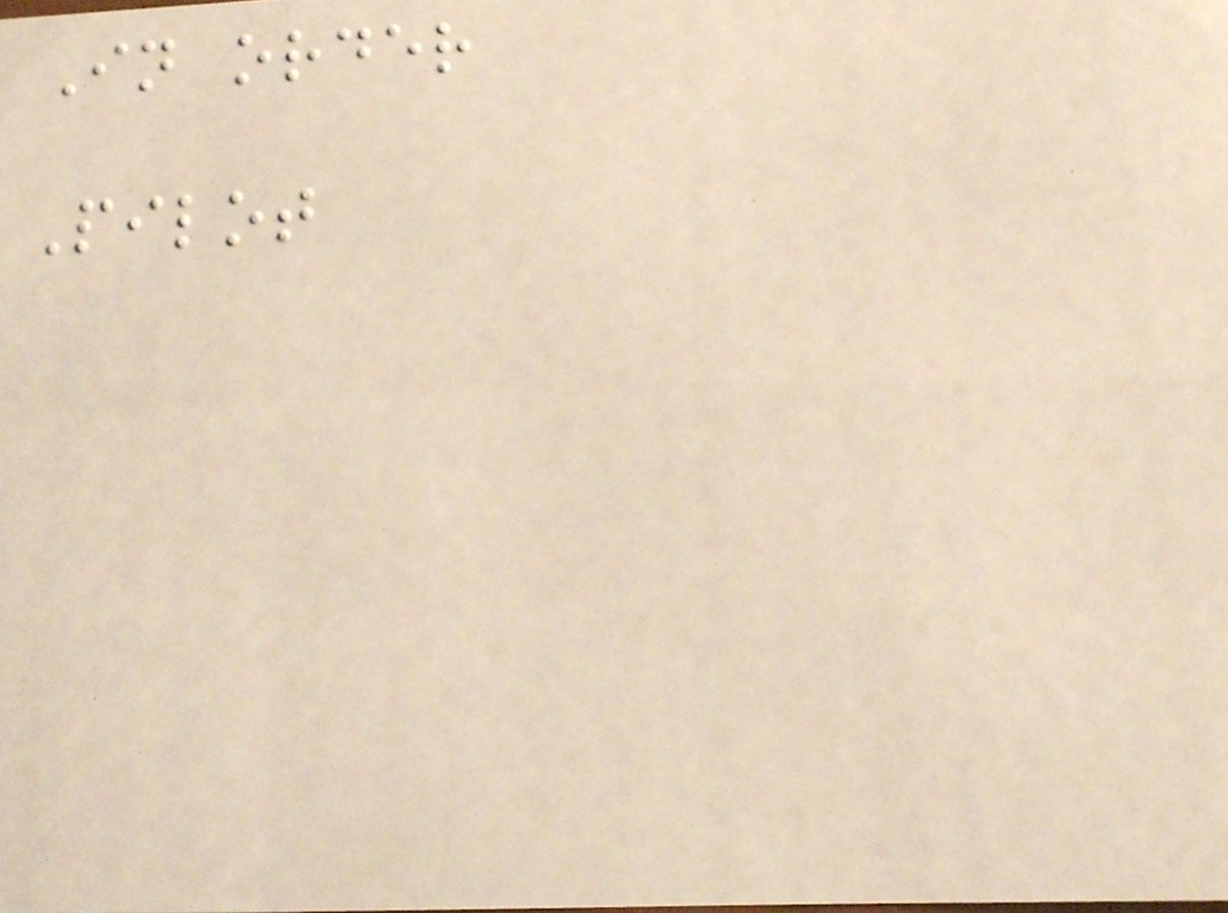In order
Pilot
